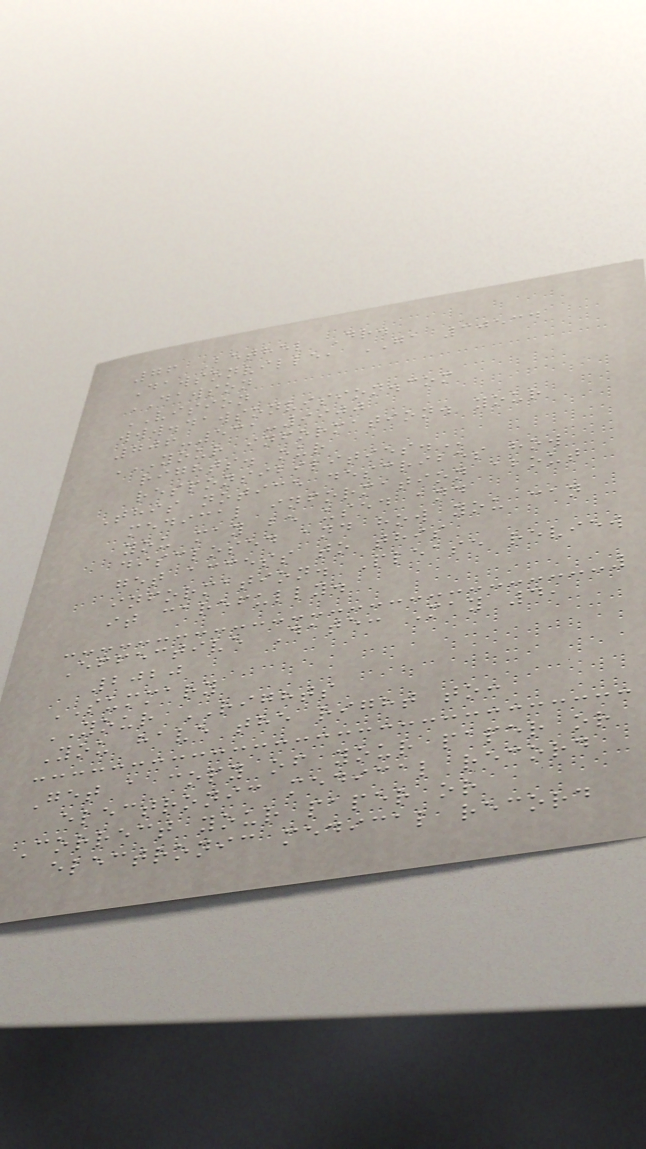76 Bethel Dr.
Dawsonville, GA 30534
DAWSON
VISION
www.dawsonvision.com
706-531-9900
YOUR INFORMATION. YOUR
RIGHTS. OUR
RESPONSIBILITIES.
This notice describes how
medical information about
you may be used and
disclosed and how you can
get access to this
information. Please review
it carefully.
Effective Date: May 4,
2020
SUMMARY
YOUR RIGHTS
You have the right to:
Get a copy of your paper or
electronic medical record
Correct your paper or
electronic medical record
